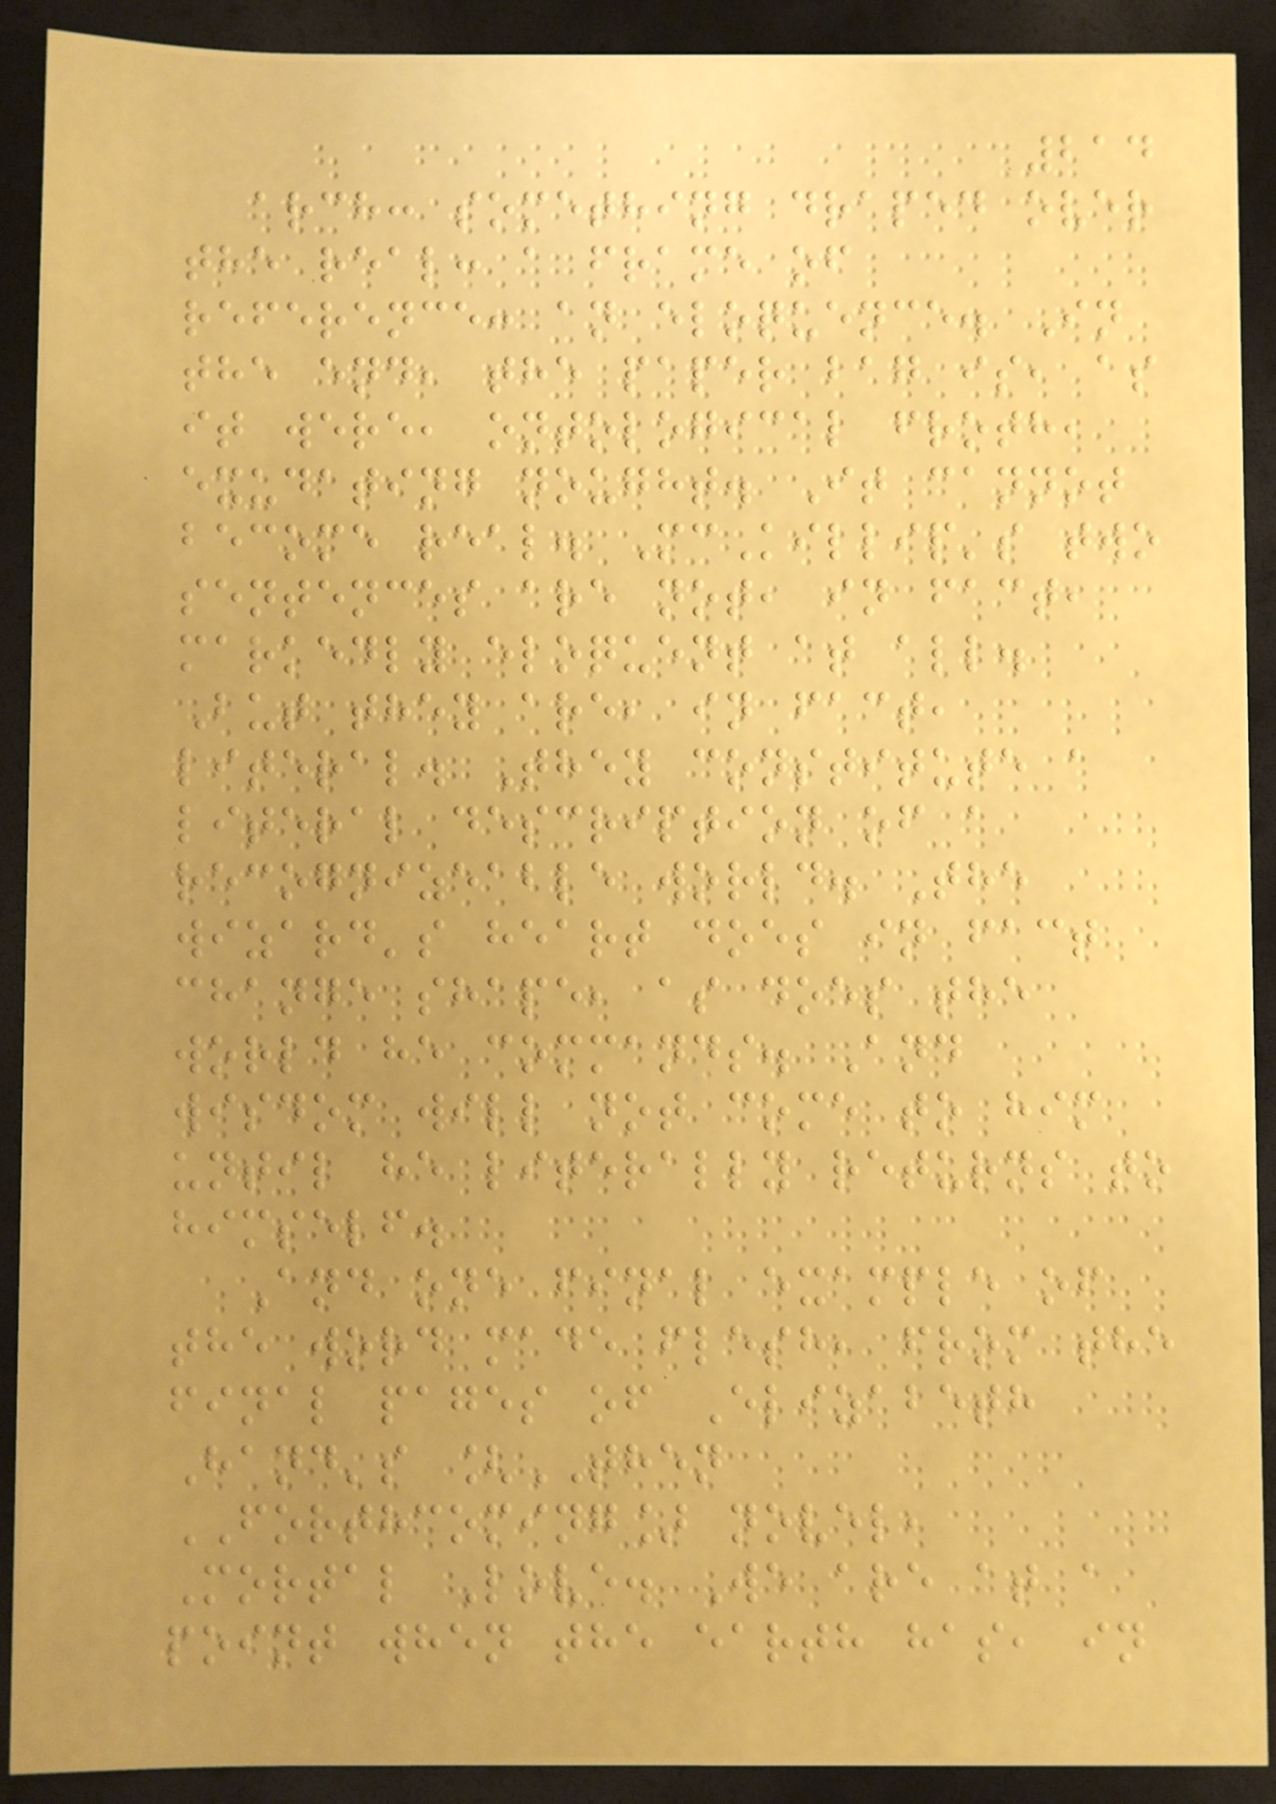214
arch: something draped over
the real: a frame of
reference: an eloquence. In
the end, the paper bag is, as
it were, ontological froth,
exudating nought. It cannot
become real. McKillip's two
sentences are not, in fact,
markedly eloquent at all.
But they are, in fact,
literal. They constitute a
literal description of a
recognizeable world. The
wizard's heart does in fact
change shape, as does the
world he commands. And
wisdom will not come to him
until he literally returns to
himself.
And one final example of
the word made flesh, from the
final pages of Elizabeth
Hand's [THEN
FORTHCOMING] novel,
Mortal Love. We are at a
point when the earth has, in
